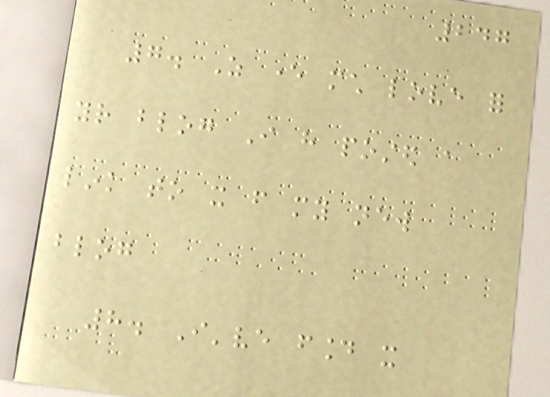247
7. As ever much love for
your blog I have posted a
link to it from my new
blog
8. I've found it
